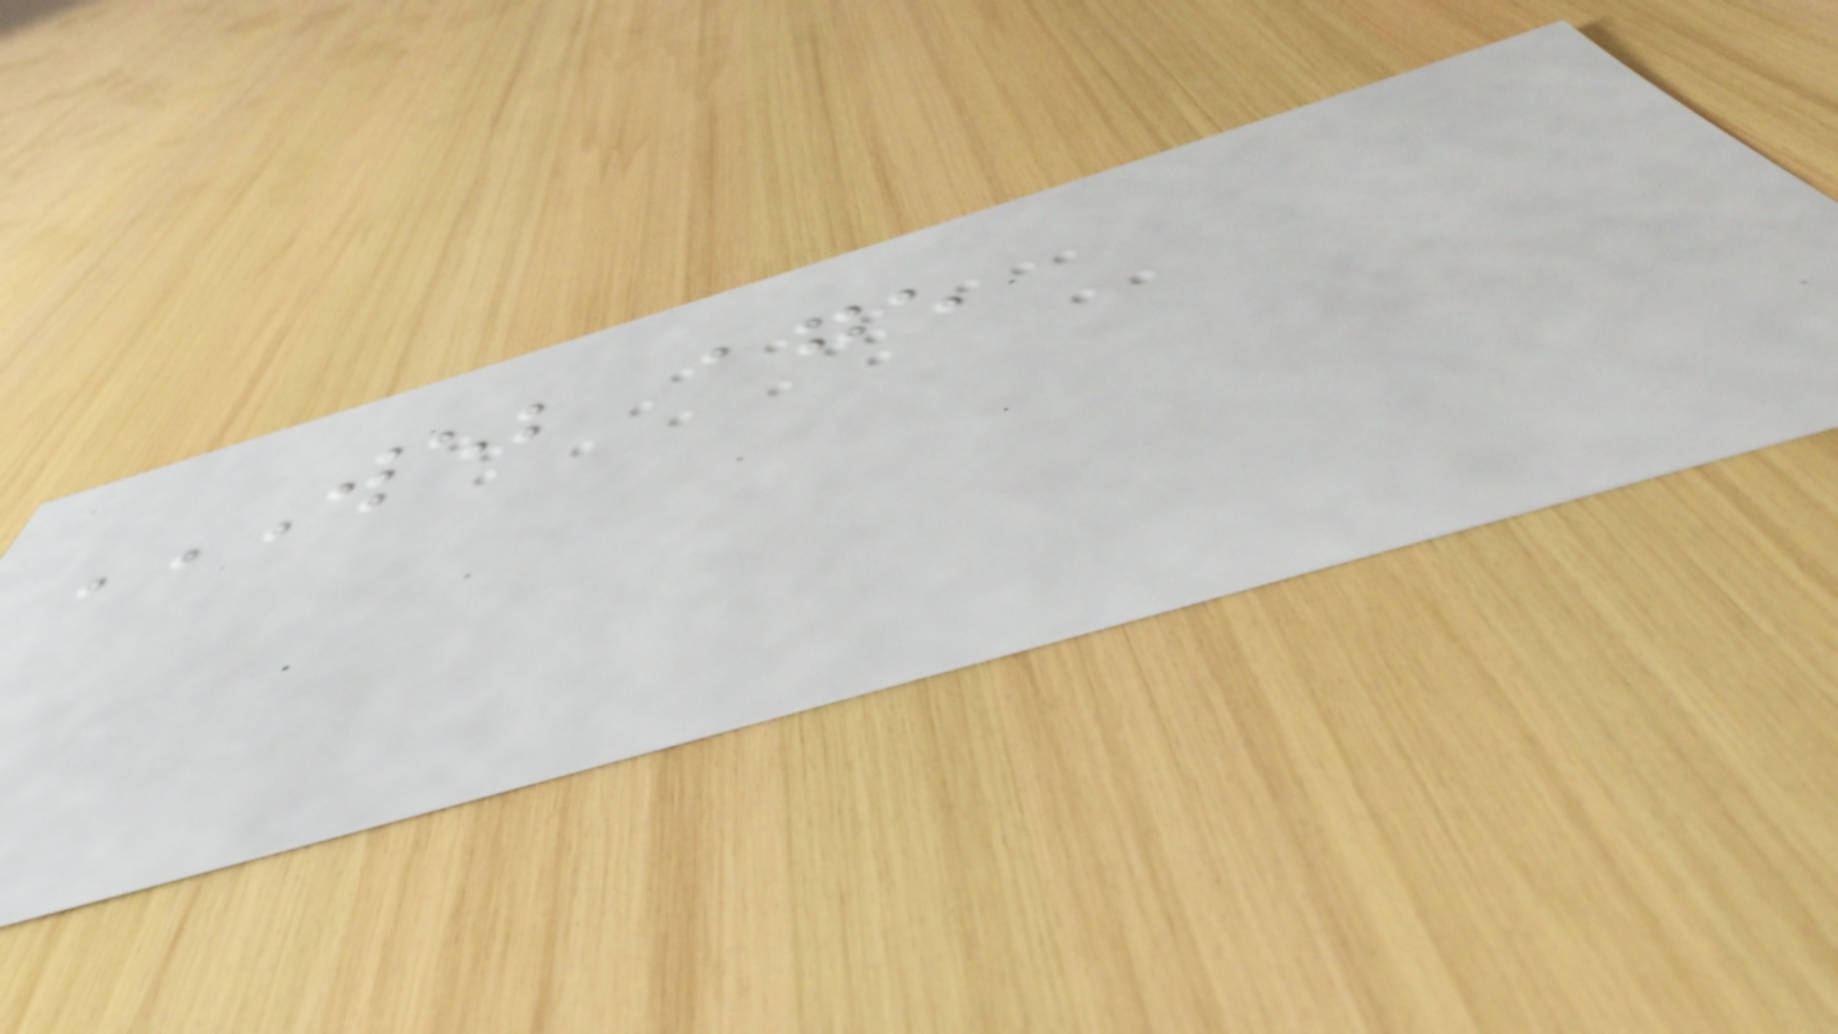WEB AGE
